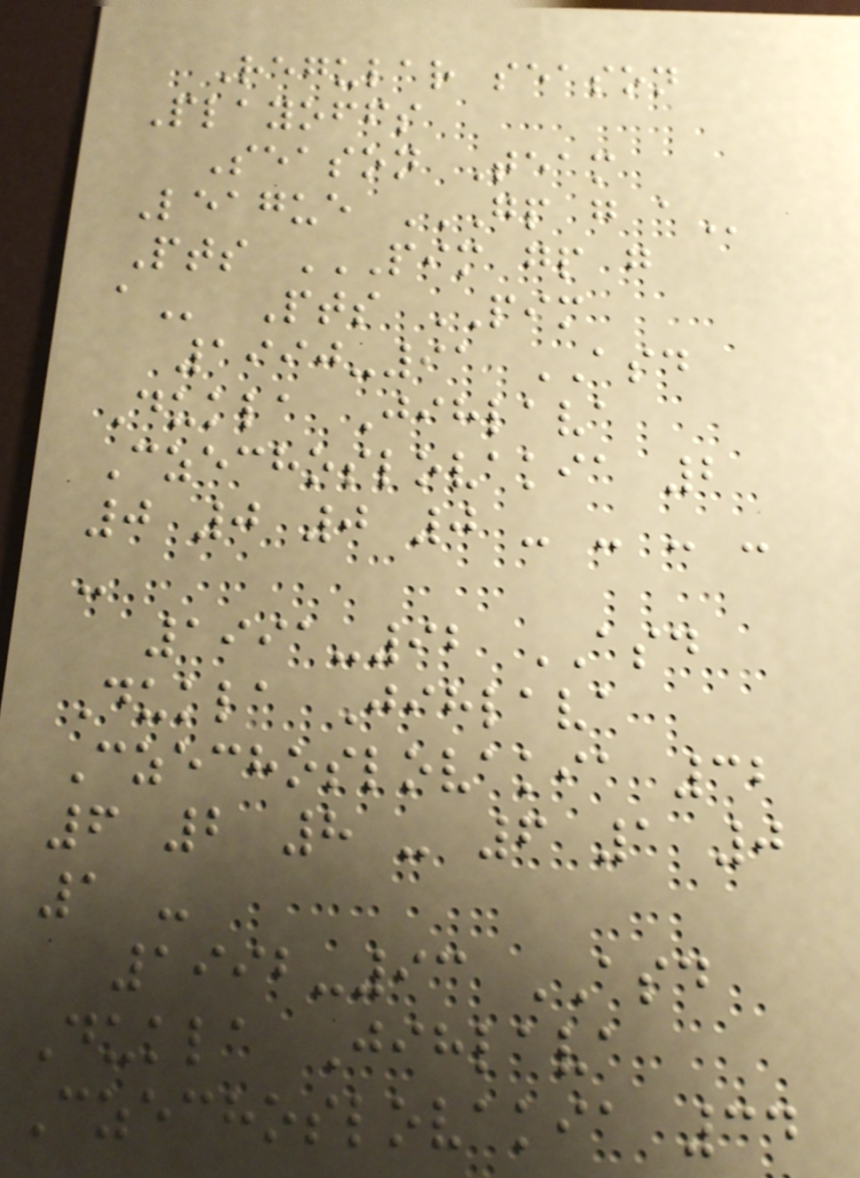Regular season
Playoffs
Season Team
League GP G A
Pts PIM GP G
A Pts PIM
1990-91 ASD
Dukla Jihlava
Czechoslovakia 2
0 0 0 0 - - - -
-
1991-92 ASD
Dukla Jihlava
Czechoslovakia 32
6 2 8 - 6 1 0
1 -
1992-93 ASD
Dukla Jihlava
Czechoslovakia 34
